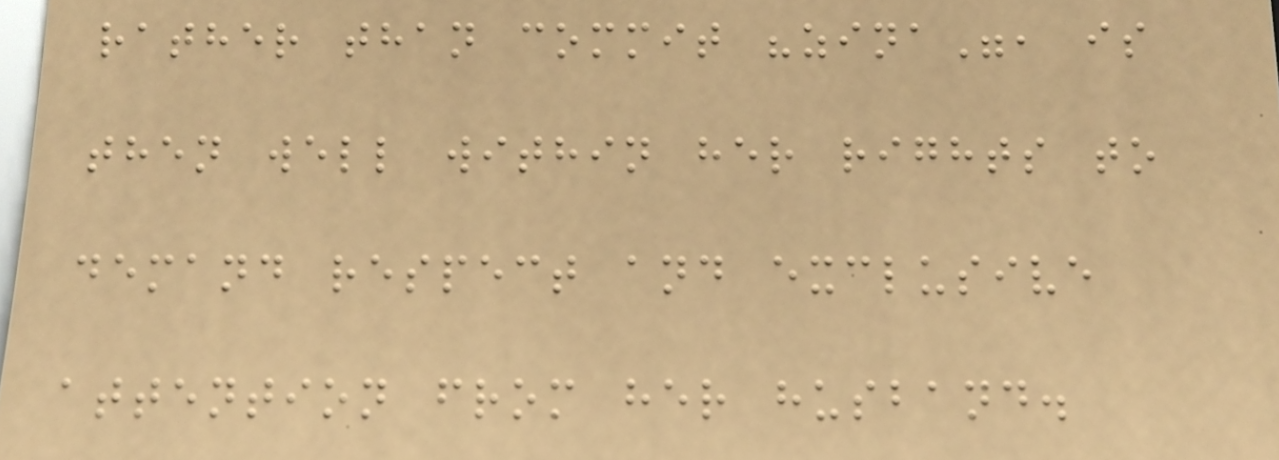rather than commit "zina", is
then well within her rights to
demand respect and exclusive
attention from her husband.
